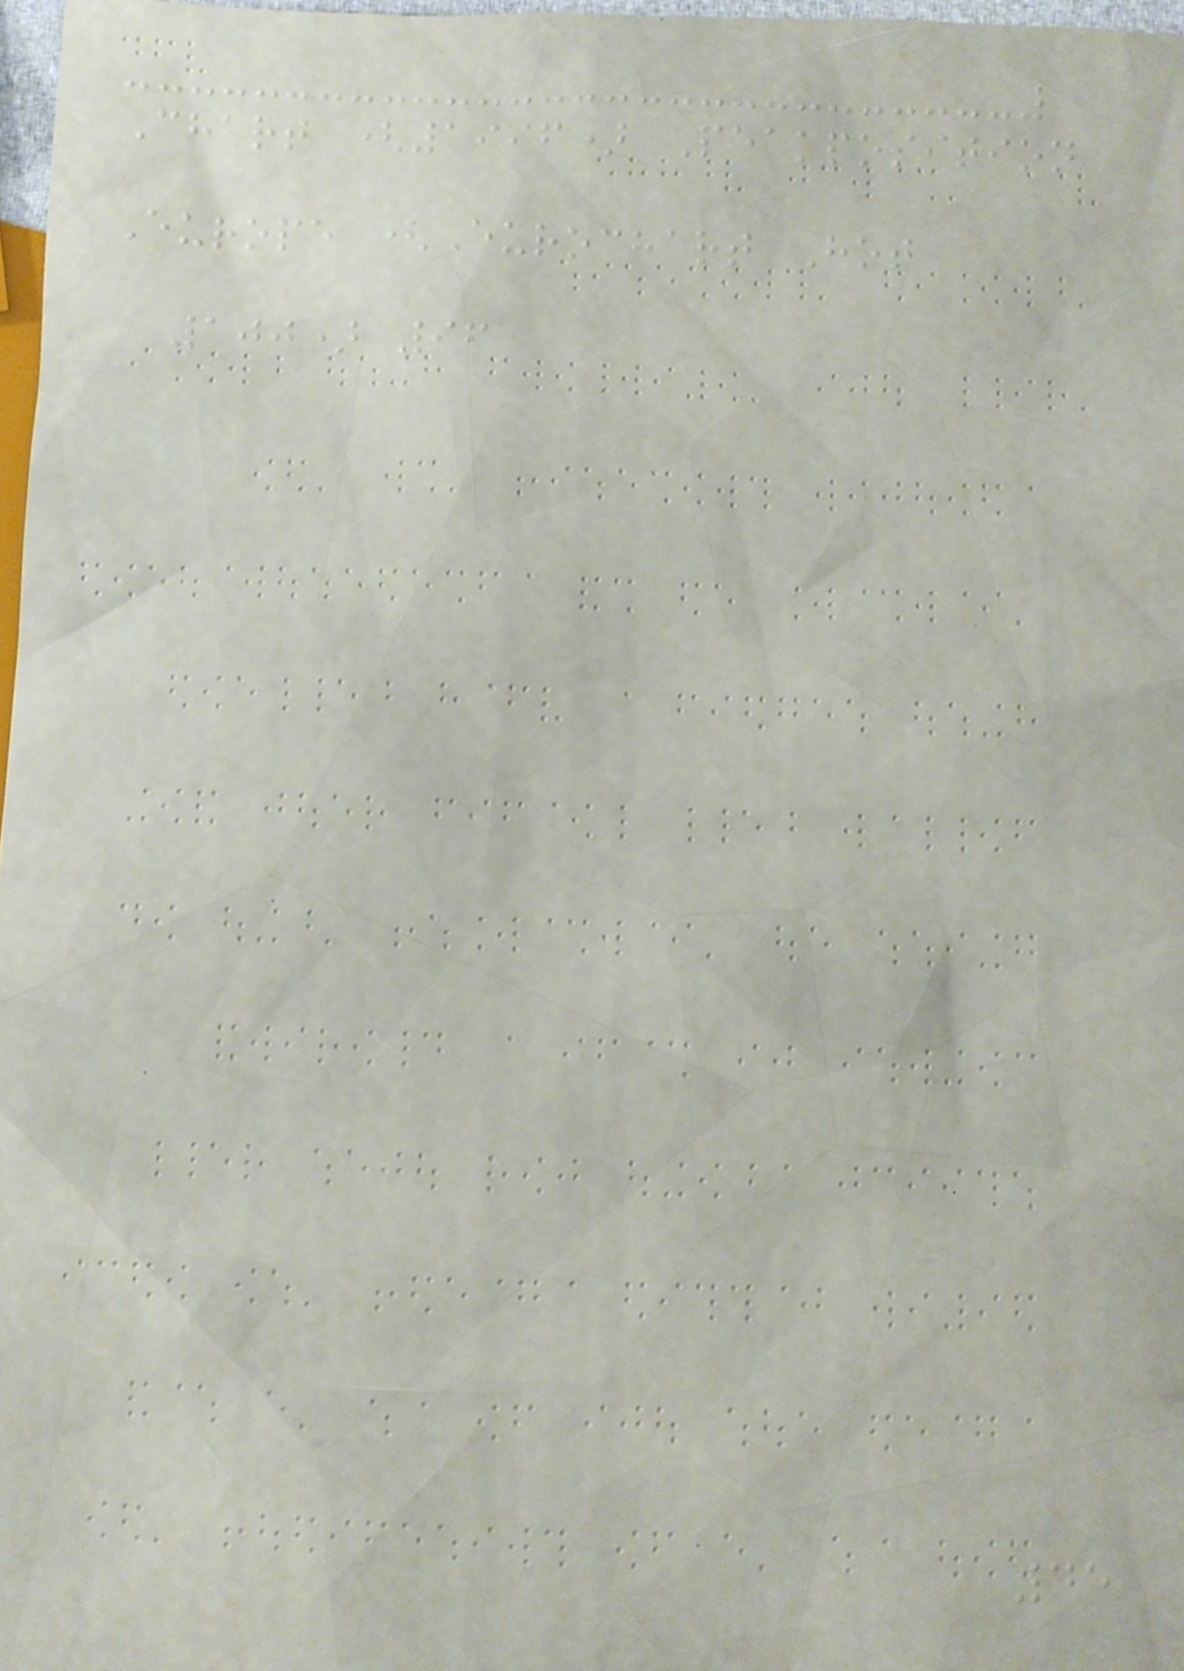Chart (1996) Peakposition
Europe (Eurochart Hot
100) 96
45
